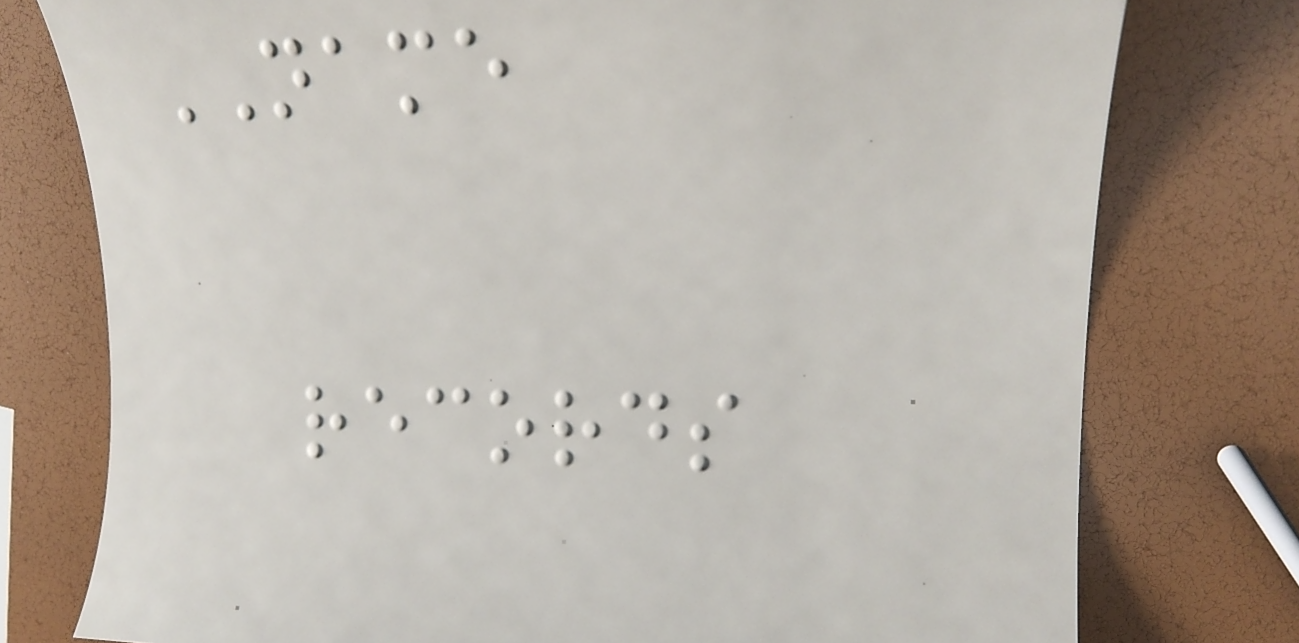NAME
records
